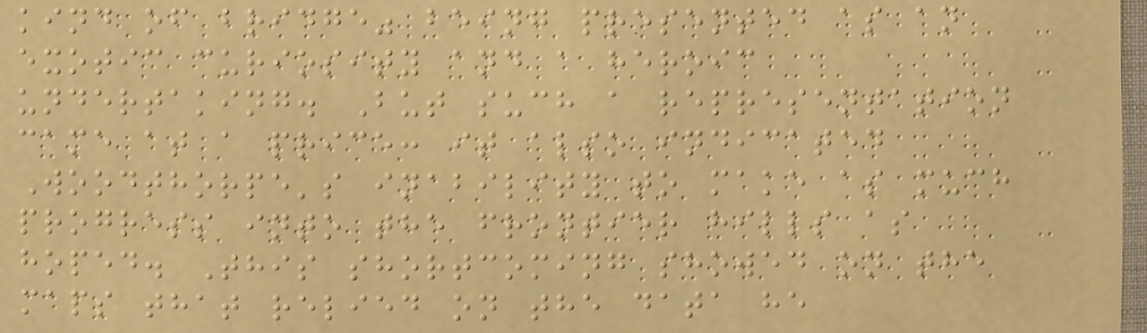kind of bridge" being presented as an
exotic curiosity and a heroic
undertaking. But such a representation
came at a price: it also indicated
Woodthorpe's inability to make as much
progress into the frontier hills as
hoped. This shortcoming showed on the
maps that relied on the data he
